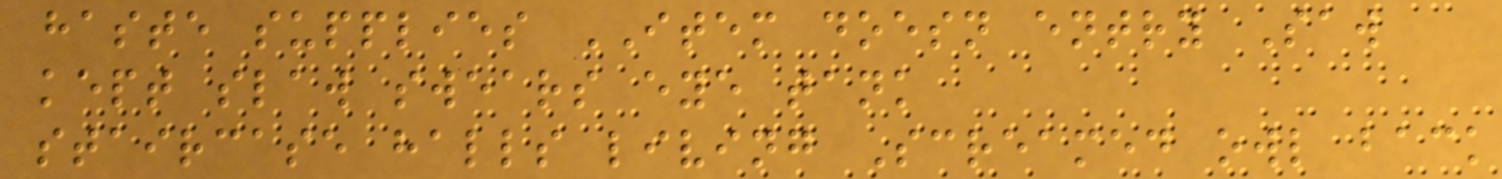haste supplies ITEM doesn entry Saw
kept slaw swears eye tank
staircase halls living Screamed owl back
